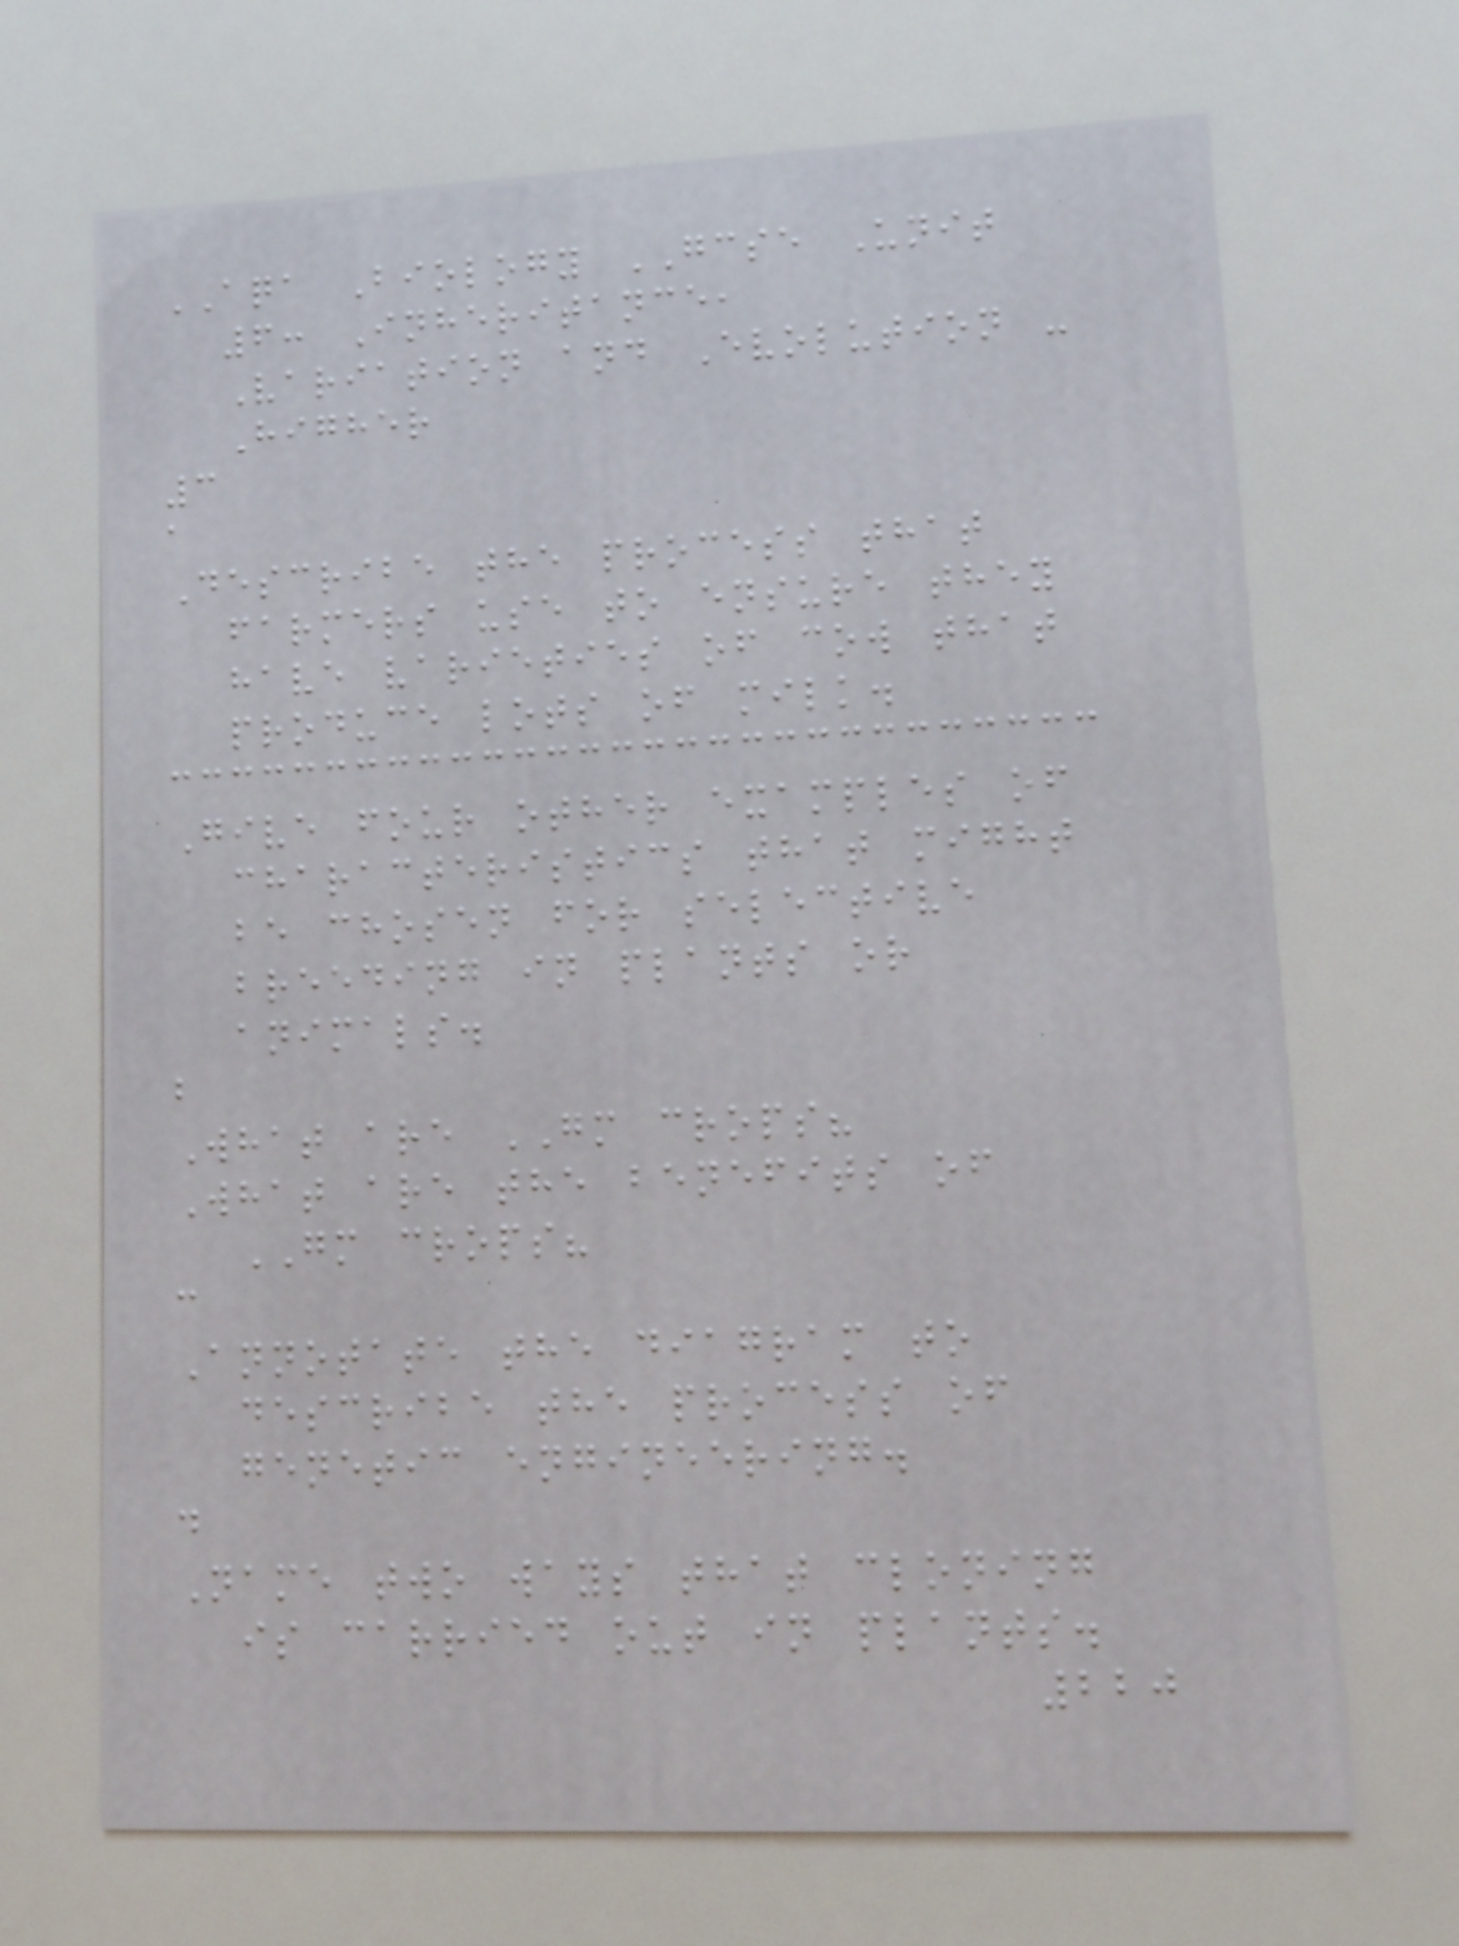AQA Biology GCSE Unit
6: Inheritance,
Variation and Evolution -
Higher
3
a
Describe the process that
farmers use to ensure they
have varieties of cow that
produce lots of milk.
Give four other examples of
characteristics that might
be chosen for selective
breeding in plants or
animals.
b
What are GM crops?
What are the benefits of
GM crops?
c
Annotate the diagram to
describe the process of
genetic engineering.
d
Name two ways that cloning
is carried out in plants.
220
